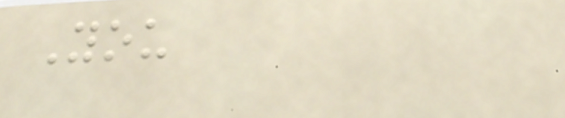You
